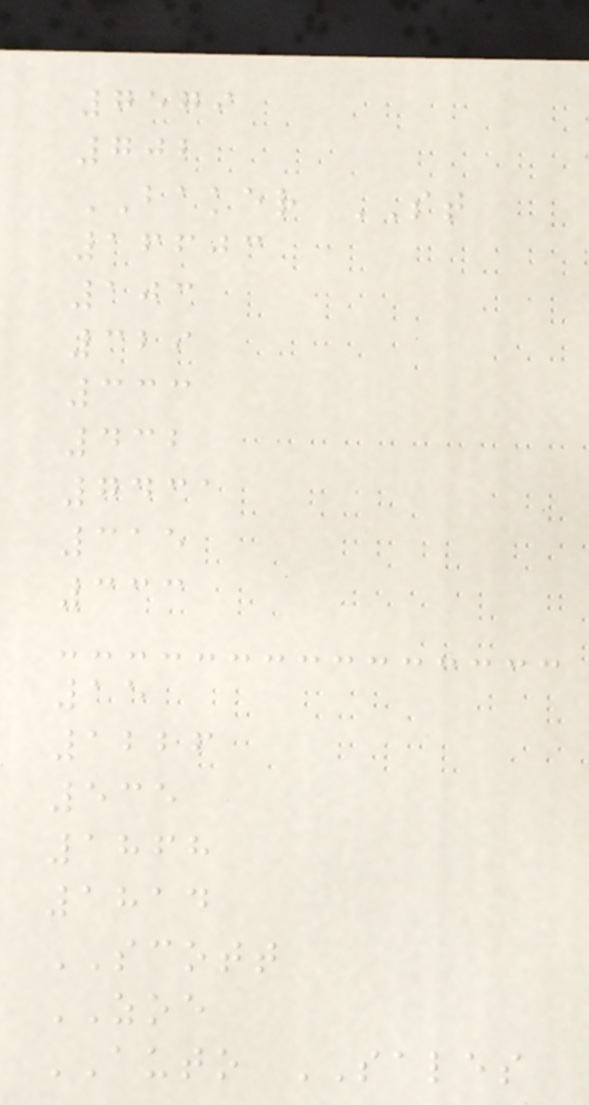7579
702
BAKER ST
16603
103
329
333
432
7431
315
333
15
1226
535
1868
1814
SCOTT
ZOE
AUTO SALES
